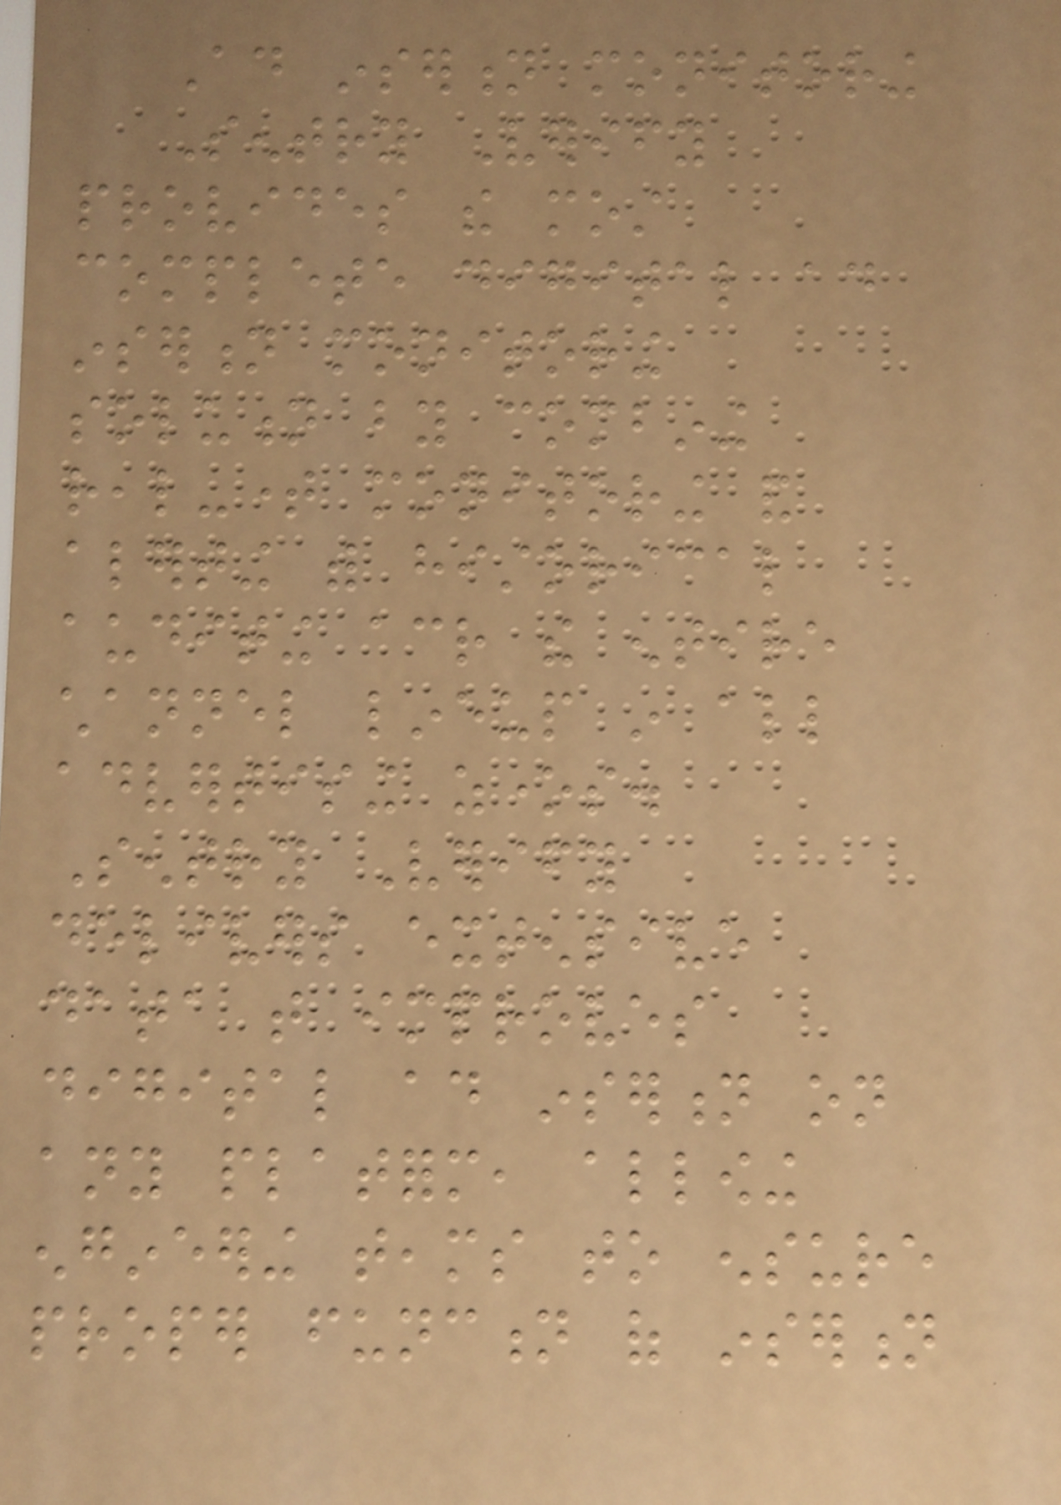Ad insertion monitoring
Sentry Verify
provides the most
complete digital ad
insertion monitoring
solution by combining
real-time monitoring and
alerting with historical
auditing across the entire
channel lineup in all
advertising zones.
Sentry Verify
delivers extensive
data that improves
digital ad insertion on
any platform, allowing
engineering teams to ensure
proper function of insertion
